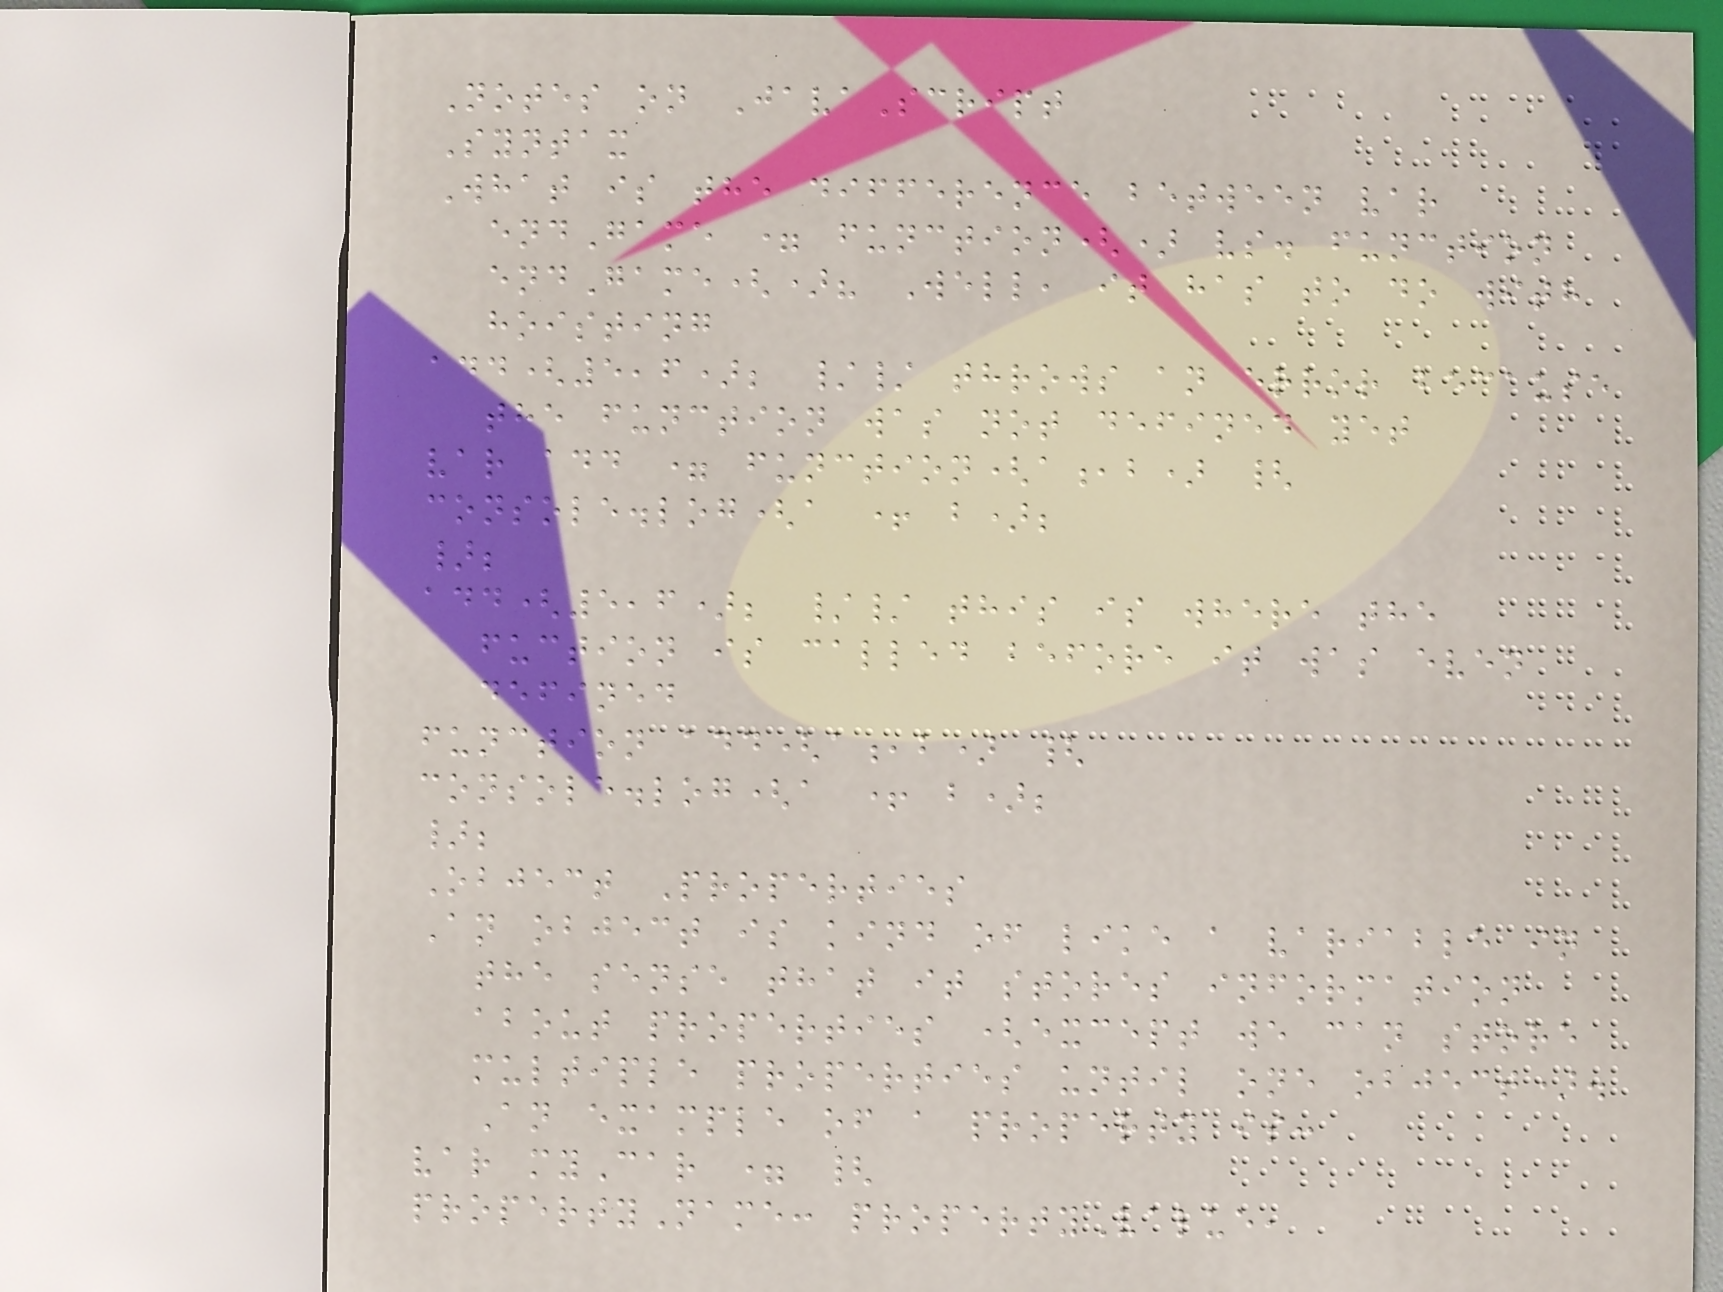Notes on JavaScript
Syntax
What is the difference between var
endGame = function() vs. function
endGame()? Well, it has to do with
hoisting
add(5,6); // throws an error because
the function was not defined yet
var add = function(a,b) {
console.log(a + b);
};
add(5,6); // this is where the
fuction is called before it was even
defined
function add(a,b) {
console.log(a + b);
};
Object Properties
An object is kind of like a variable in
the sense that it stores information
about properties (except we can store
multiple properties until one object).
An example of a property is:
var myCar = {
propertyName: propertyValue,
